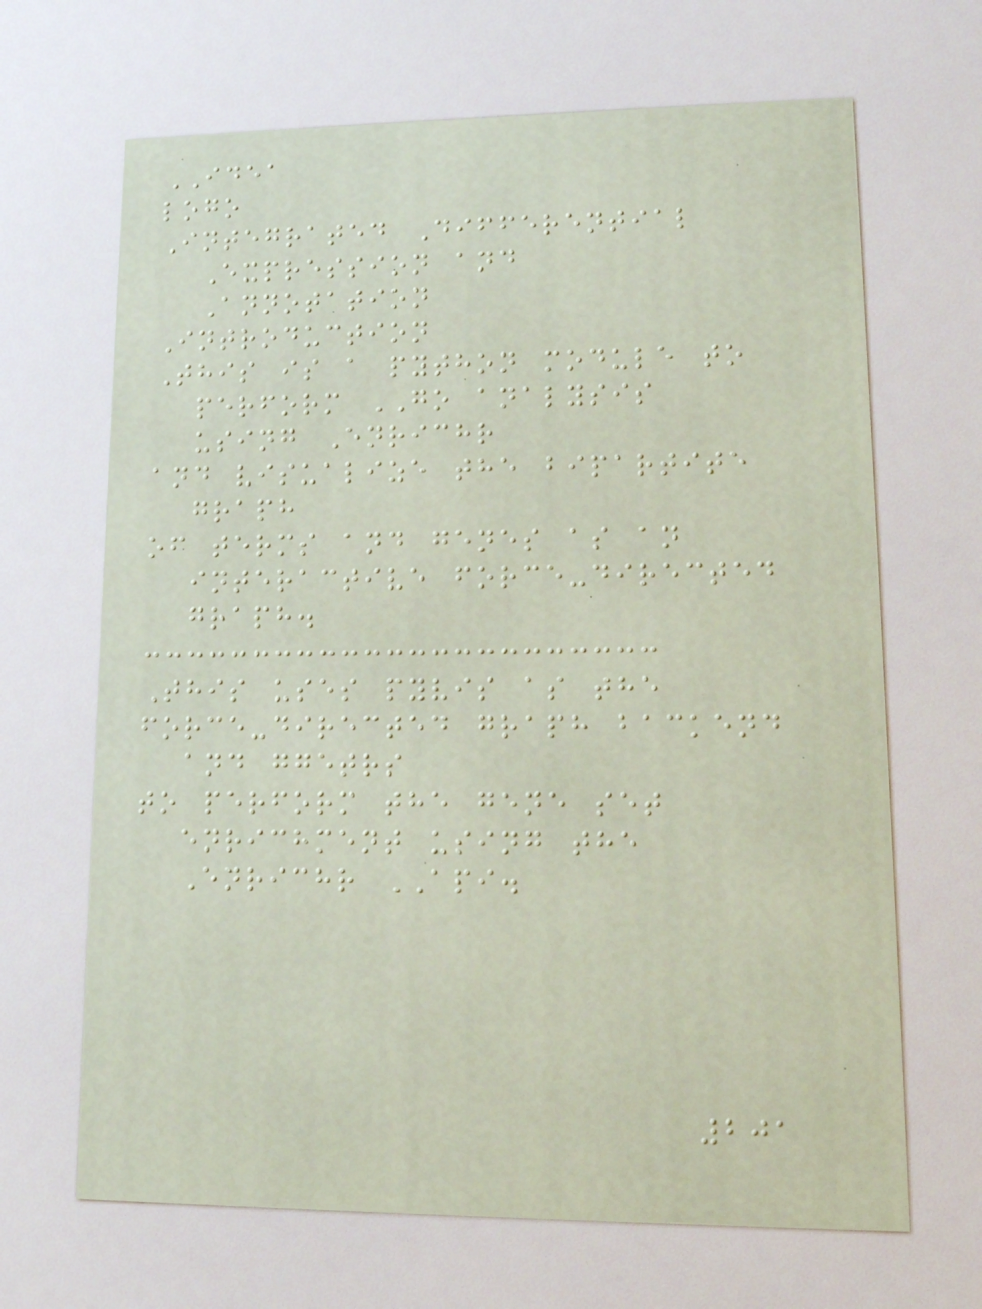IDEA
logo
Integrated Differential
Expression and
Annotation
Introduction
This is a python module to
perform GO analysis
using Enrichr
and visualize the bipartite
graph
of terms and genes as an
interactive force-directed
graph.
This uses pyvis as the
force-directed graph backend
and ggetrs
to perform the gene set
enrichment using the
Enrichr API.
201
